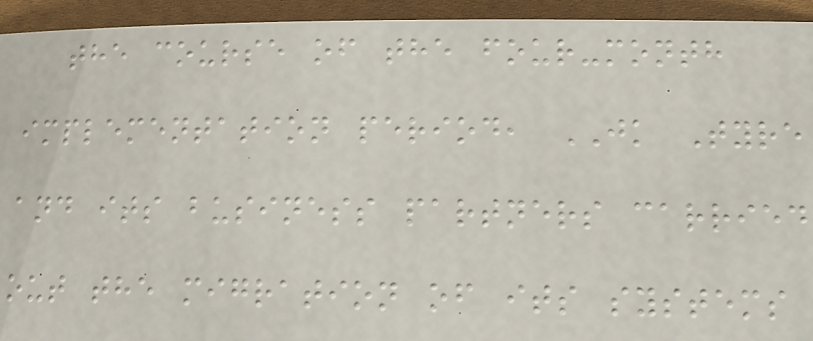the course of the four-month
implementation period, JK Tyre
and its business partners carried
out the migration of its systems
